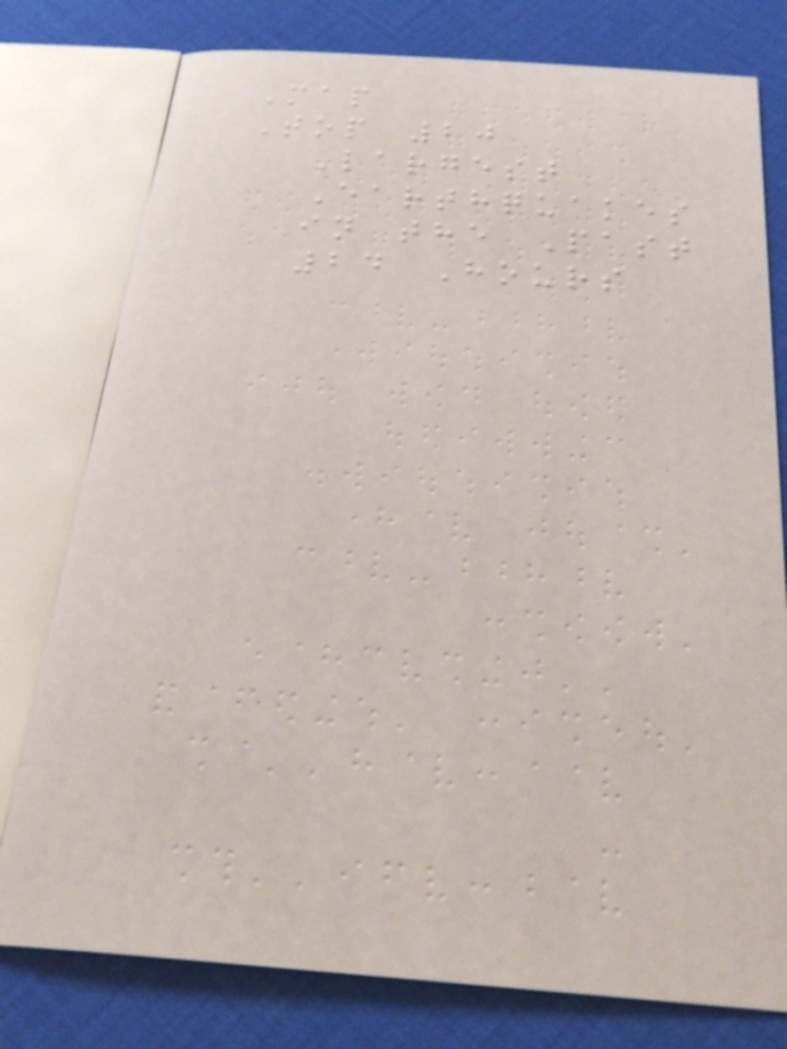Map
Top 20
Largest
Earthquakes
in the Past
24 Hours
